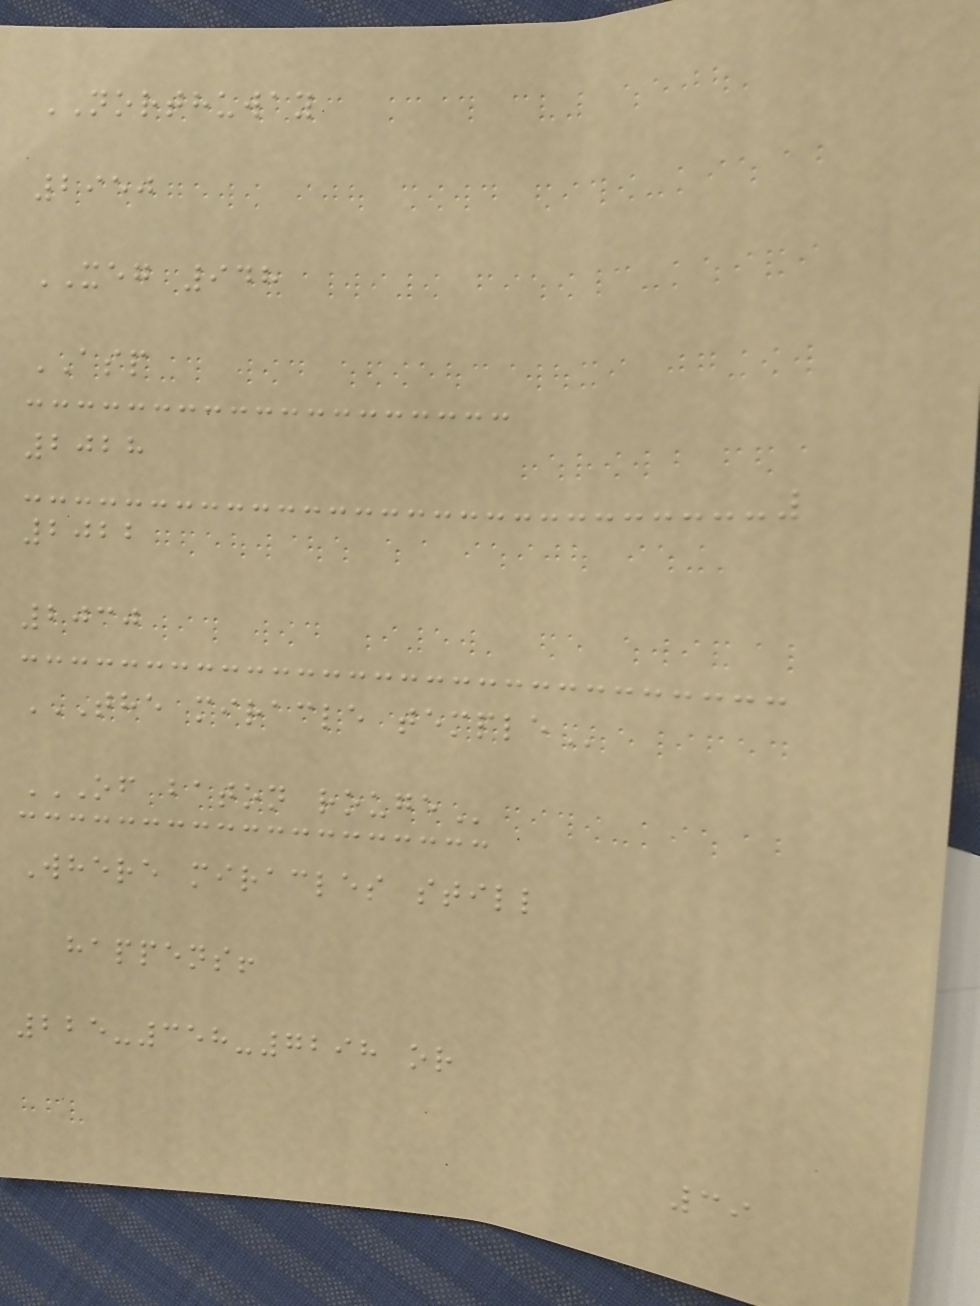NORTHUWAY
2950
XEG 948
ASP
2028
2022
2030
THE MIRACLE TEMPLE
OF BATON ROUGE
Where miracles still
happens!
225-358-7298 or
39
